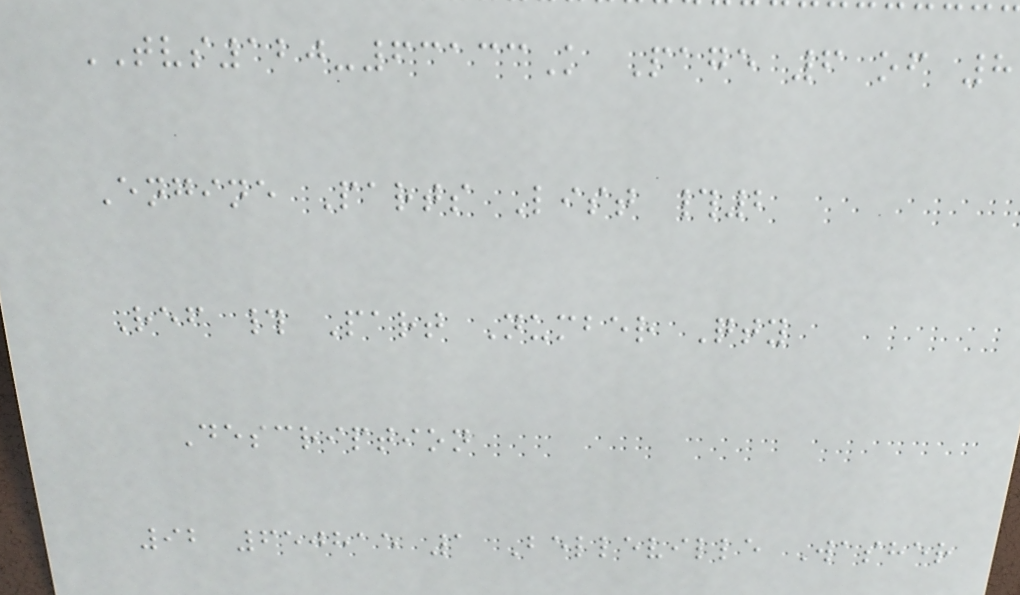TVS120-63133K Page 6 of 8
Engine Parts List #2
Ref # Part Number Qty
Description
92 650815 1 Belleville Washer
